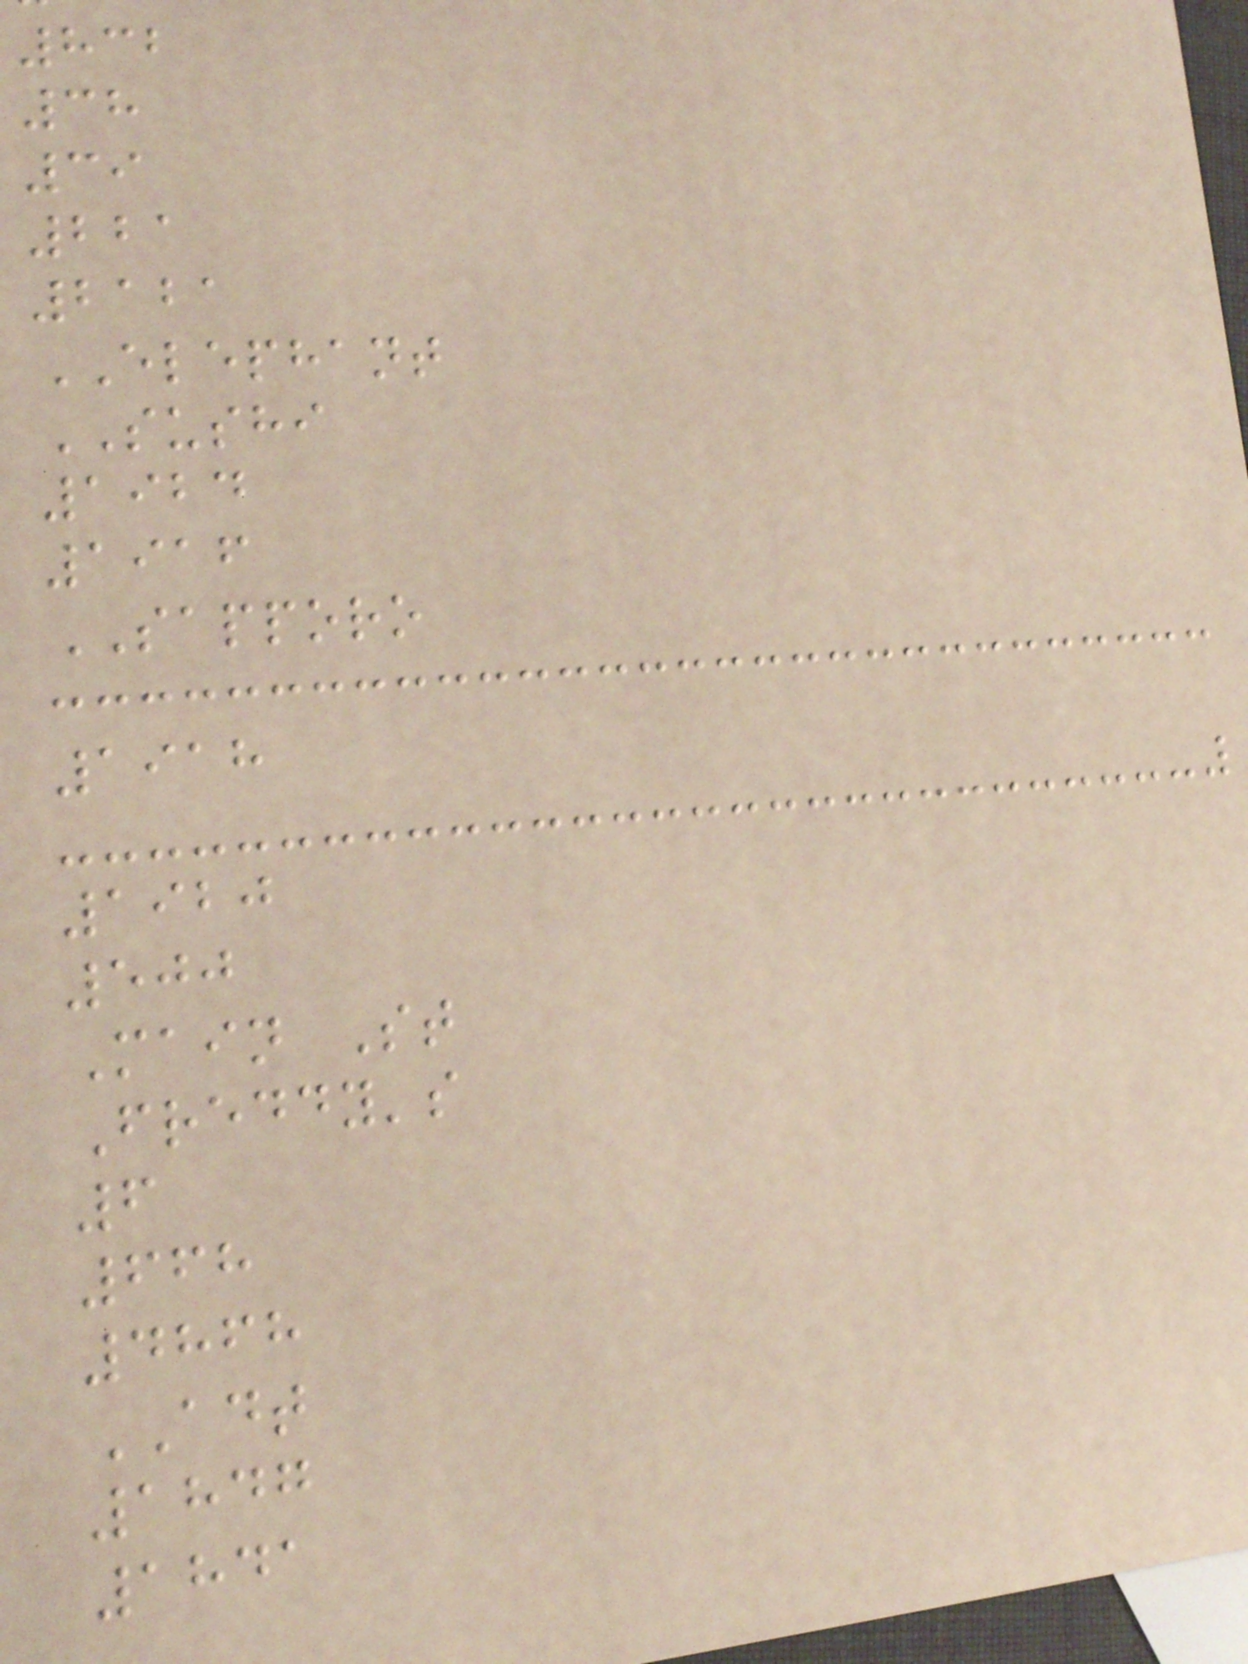832
38
39
221
2121
ELEPHANT
SUSHI
1924
1916
SAPPORO
1918
1920
500
Main St
Freddy's
6
668
4868
ADT
1847
1841
